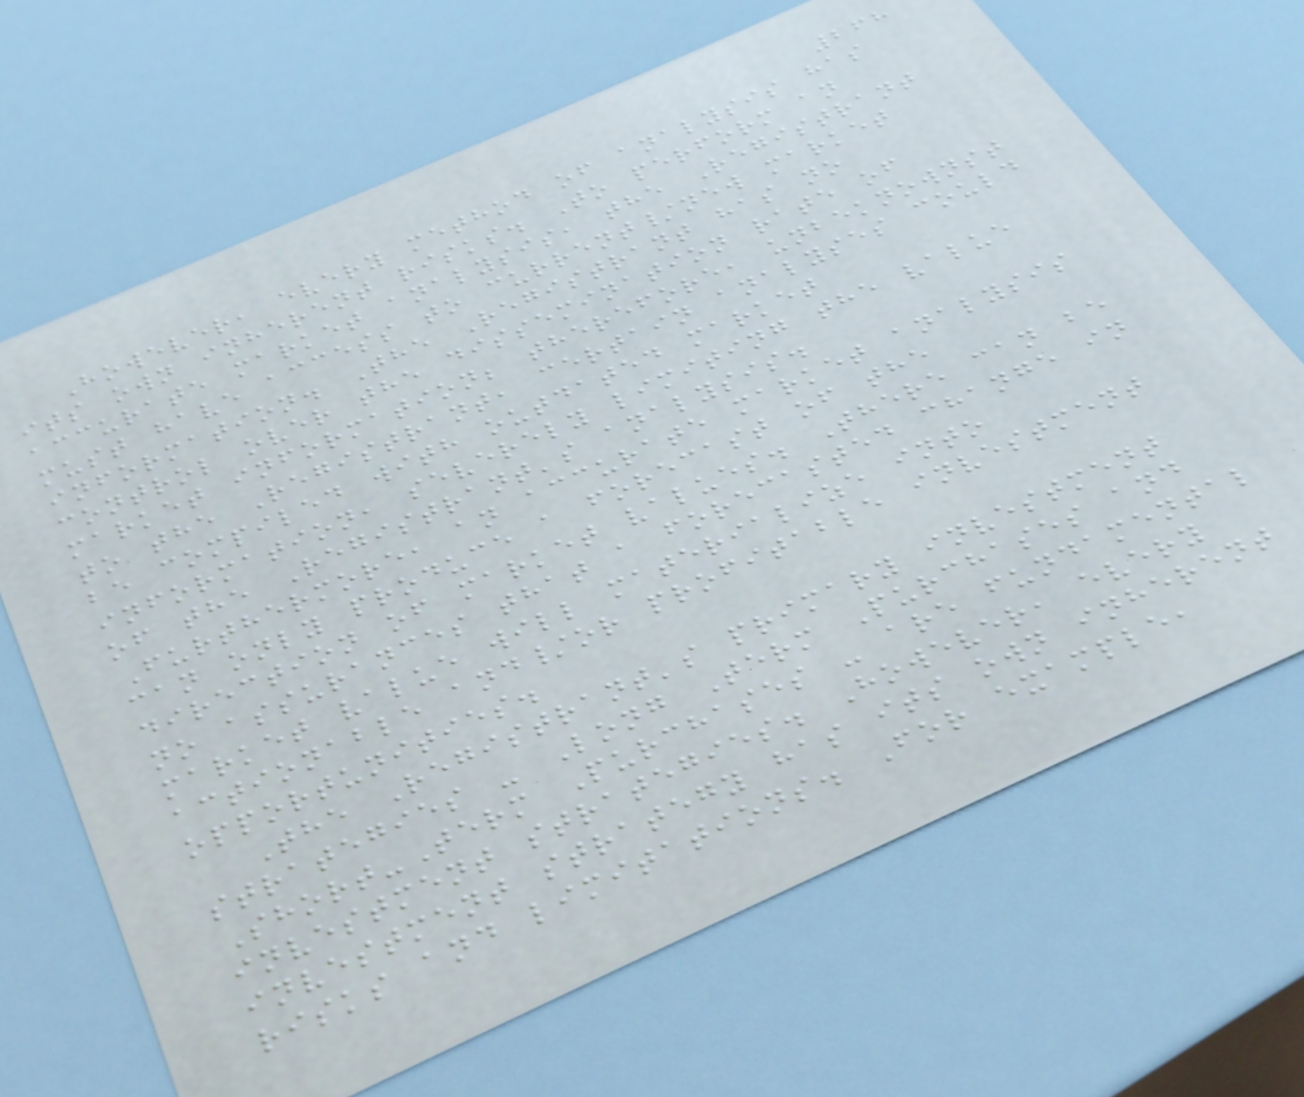268
However, every method of analysis has
its own inherent risks. To perform an
accurate market analysis, the Registrant
must have access to current/new market
information. The Registrant has no
control over the dissemination rate of
market information; therefore, unbeknownst
to the Registrant, certain analyses could
be compiled with outdated market
information, severely limiting the value
of the Registrant's analysis.
Furthermore, an accurate market analysis
can only produce a forecast of the
direction of market values. There can be
no assurances that a forecasted change in
market value will materialize into
actionable and/or profitable investment
opportunities.
The Registrant's primary investment
strategies - Long Term Purchases and
Short-Term Purchases - are fundamental
investment strategies. However, every
investment strategy has its own inherent
risks and limitations. For example,
